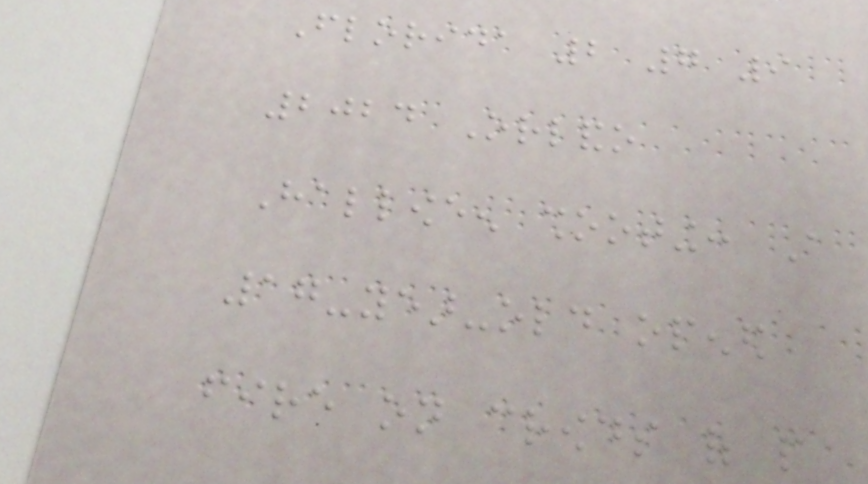Florida 2 7 9
2024 Orlando
Halloween shooting: A
17-year-old opened
fire on crowds of people
